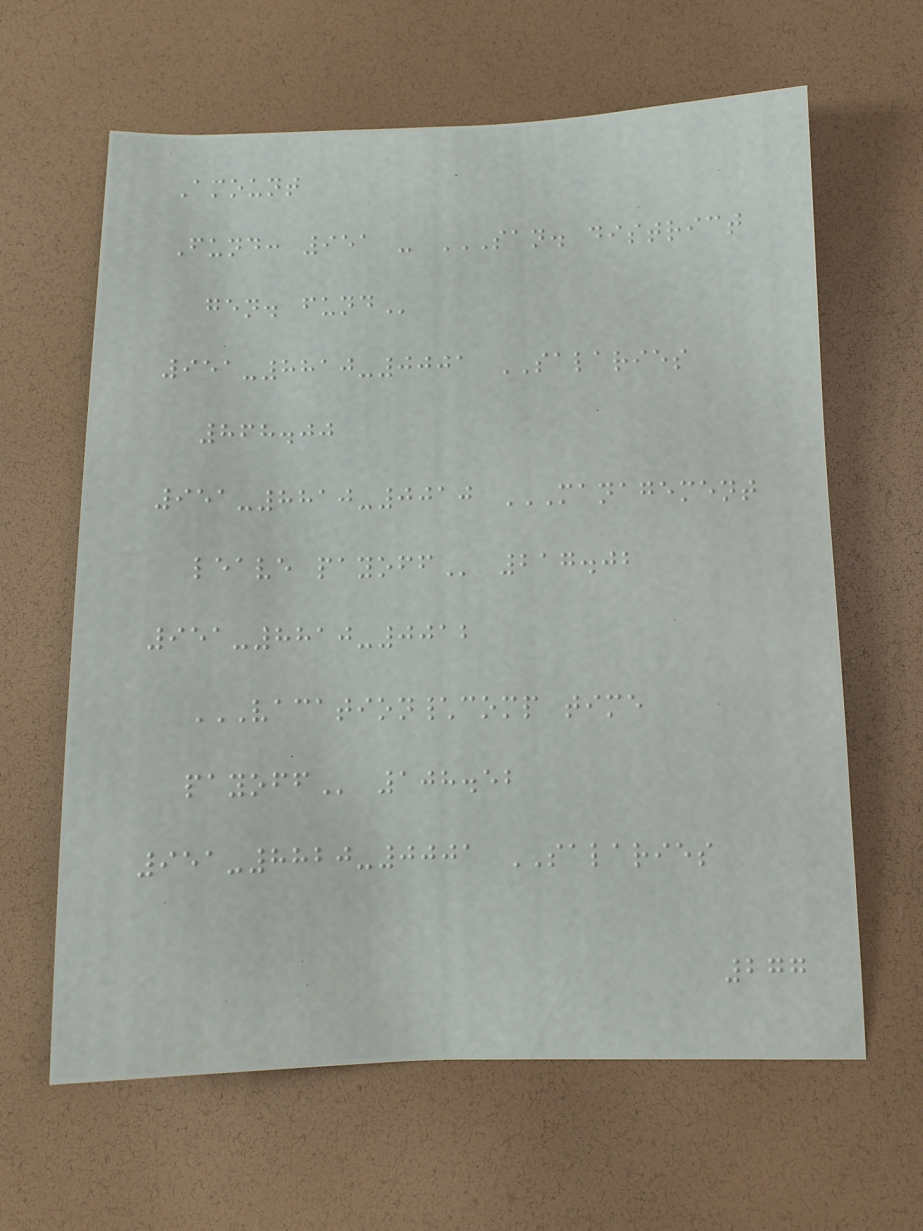Amount
Fund: 951 - SAN. DISTRICT
GEN. FUND
951-8810-0001 SALARIES
868.00
951-8810-0010 MANAGEMENT
LEAVE PAYOFF 217.02
951-8810-0012
VACATION\COMP TIME
PAYOFF 108.52
951-8820-0001 SALARIES
277
